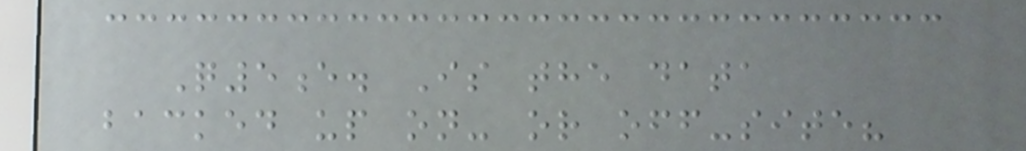Q5e. Is the data
backed up on- or off-site?
